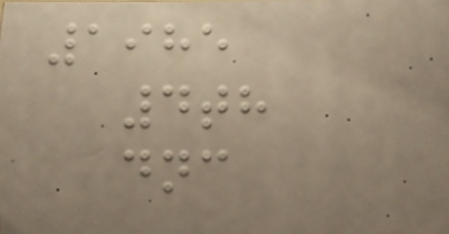1985
4th
dnc
